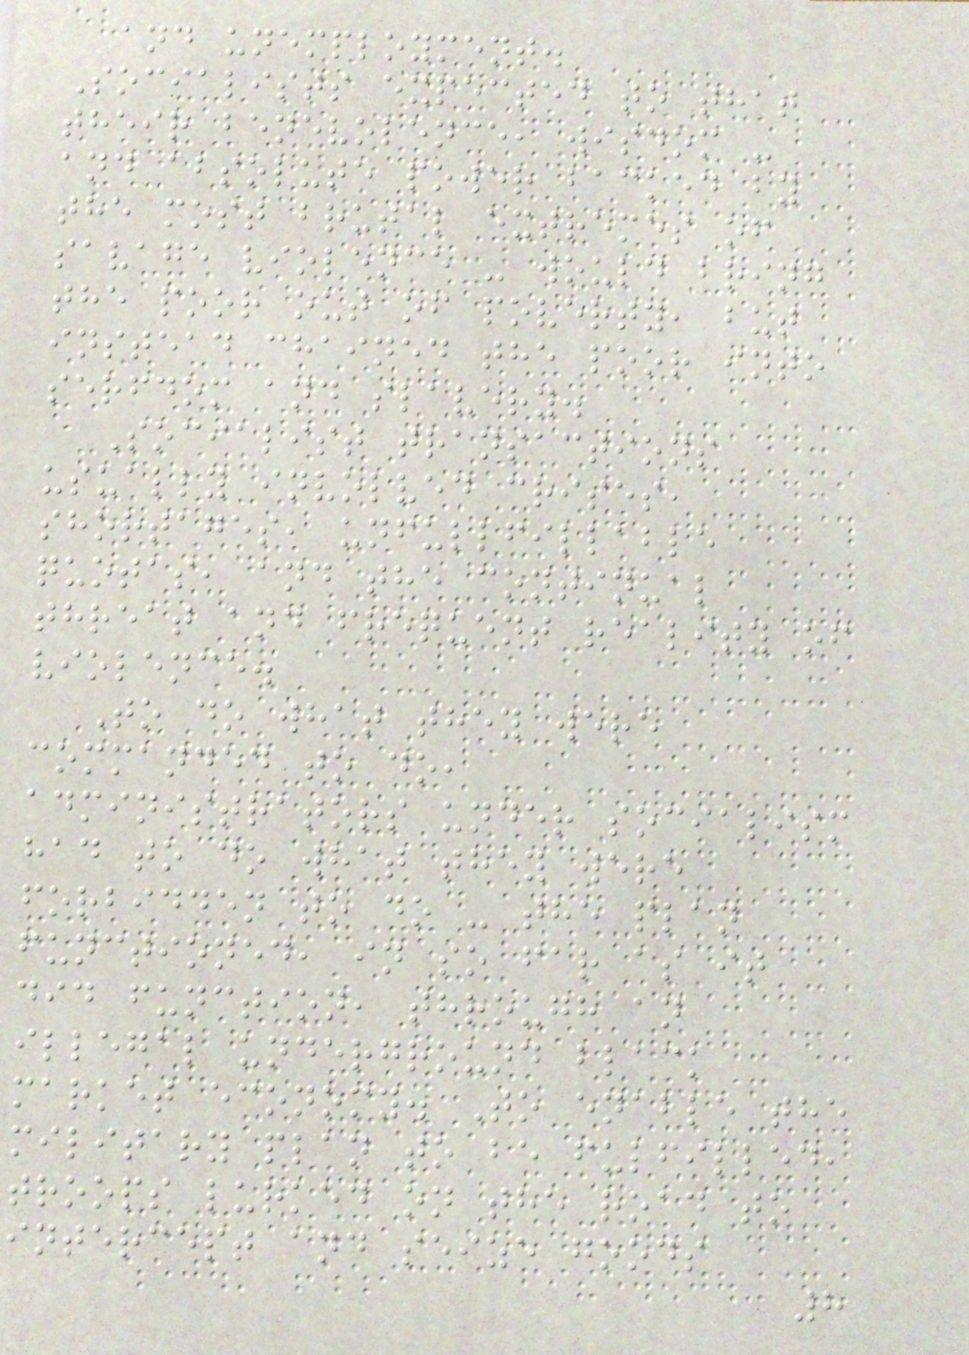and unemployment.
Socialists expected to that
their benevolence, wisdom -
and absolute power backed by
the most brutal extremes of
savage violence - would bring
the poor out of poverty, but
instead chained the poor into
serfdom and slavery.
Socialist transactions
usually involved crises,
shortages, unfullfillable
quotas, and the continual
threat and frequent reality of
violence.
To do what they were
commanded to do,
administrators under socialism
had to do what they were
forbidden to do - the plan
functioned, in so far as it
did function, through an
illegal underground black
market economy. To enable the
military plan to be fulfilled,
troops lurked on the road to
intercept and seize goods
8
